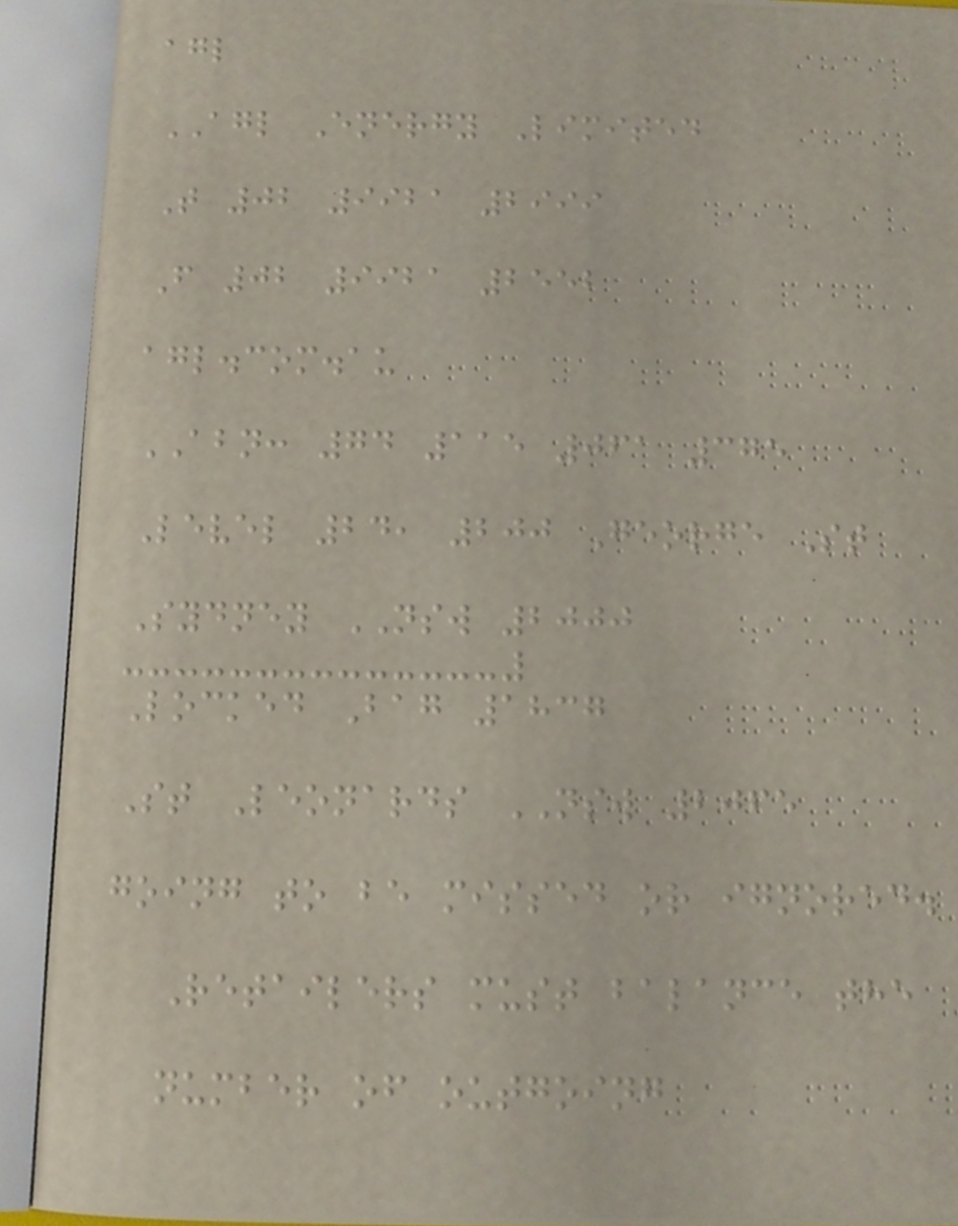agl
AGL Energy Limited
T 02 9921 2999
F 02 9921 2552
agl.com.au
ABN: 74 115 061 375
Level 24, 200 George St
Sydney NSW 2000
Locked Bag 1837
St Leonards NSW 2065
going to be missed or ignored.
Retailers must balance the
number of outgoing
